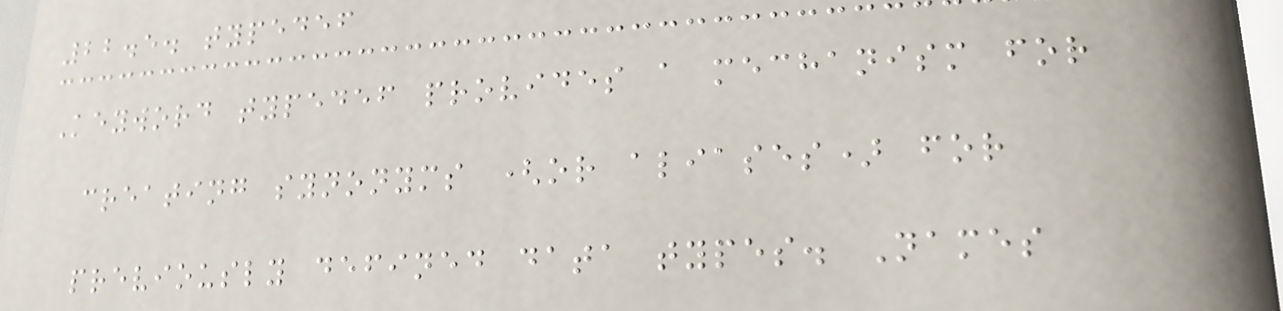22.5. typedef
Keyword typedef provides a mechanism for
creating synonyms (or aliases) for
previously defined data types. Names
